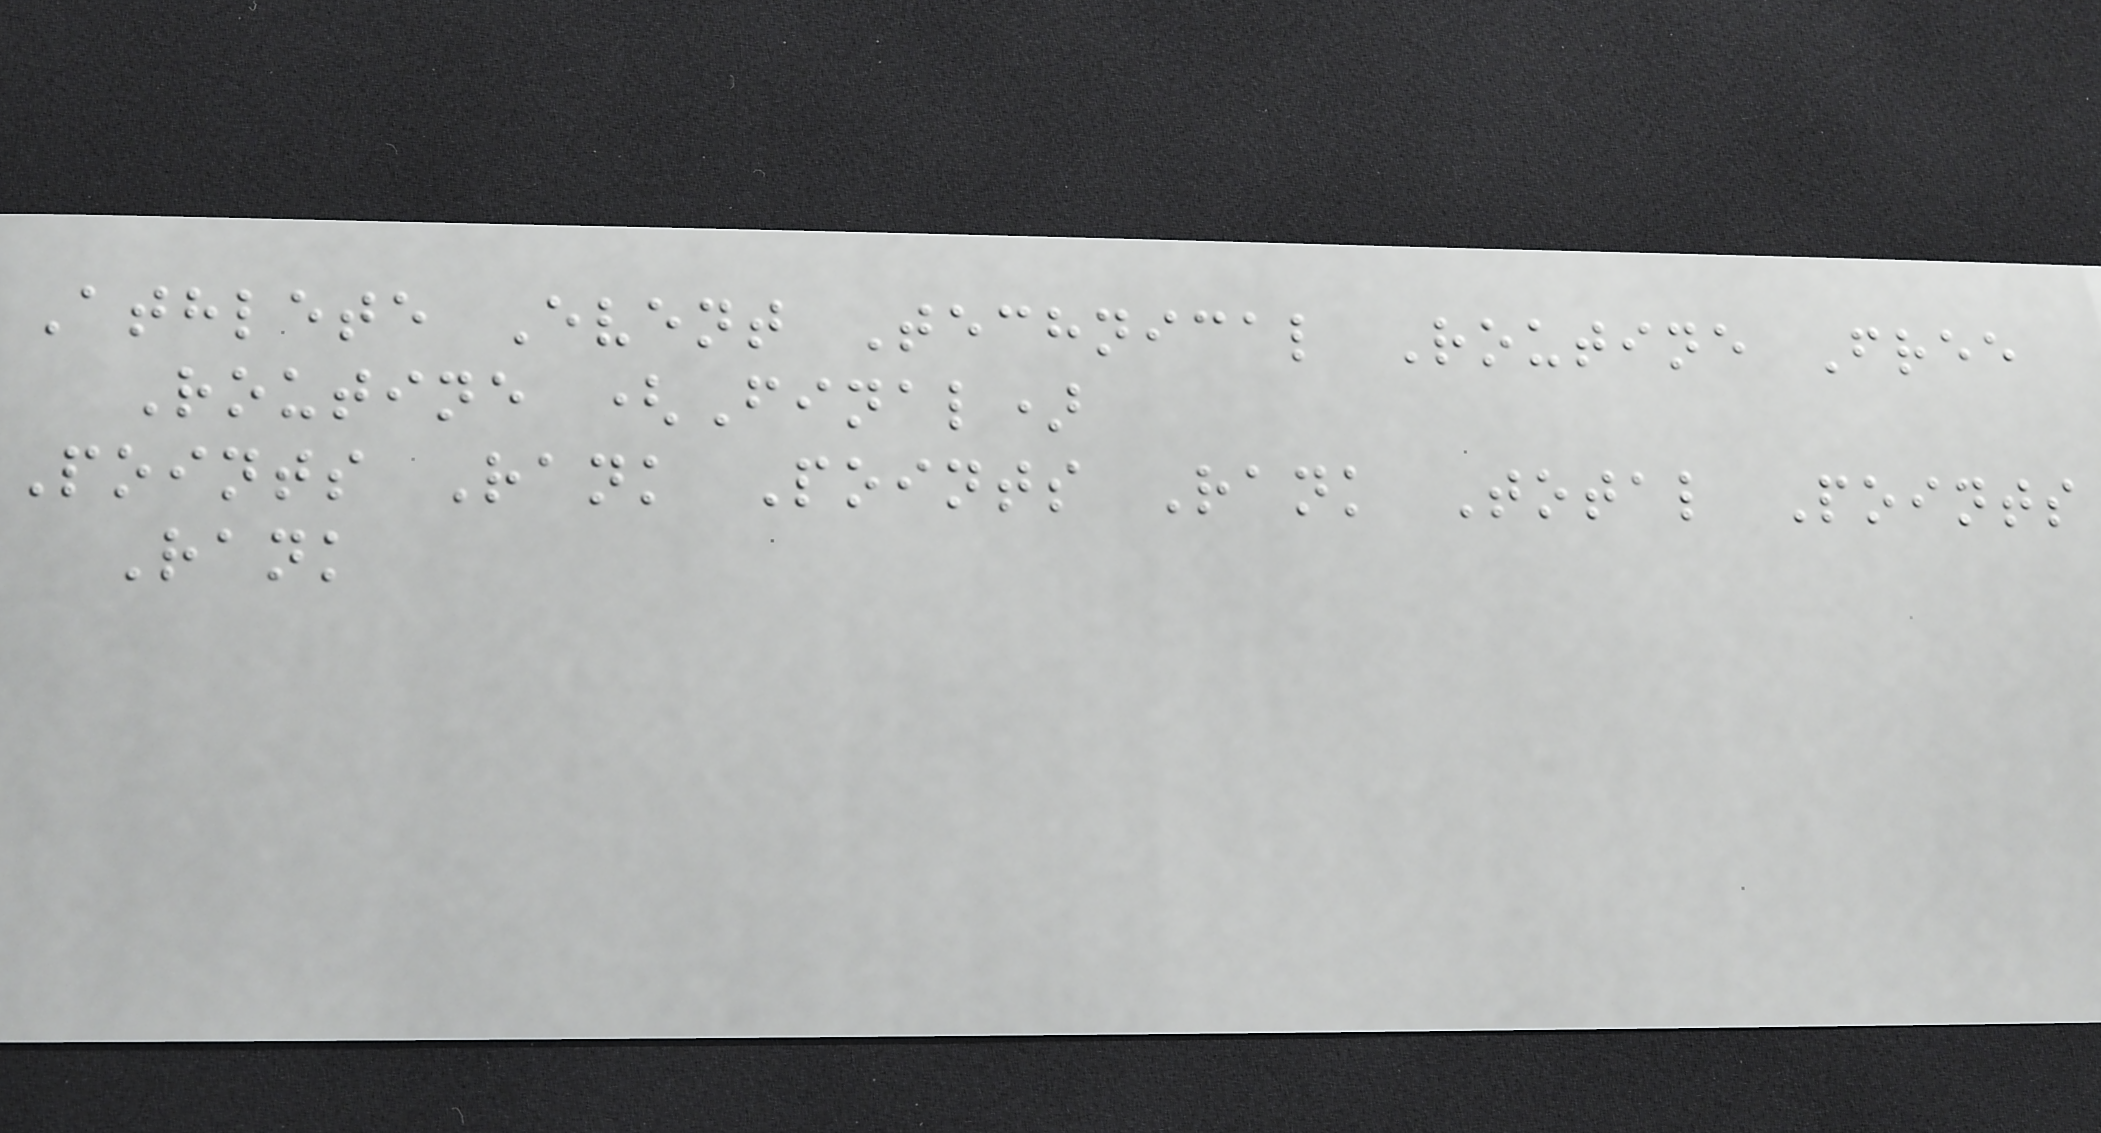Athlete Event Technical Routine Free
Routine (Final)
Points Rank Points Rank Total Points
Rank
